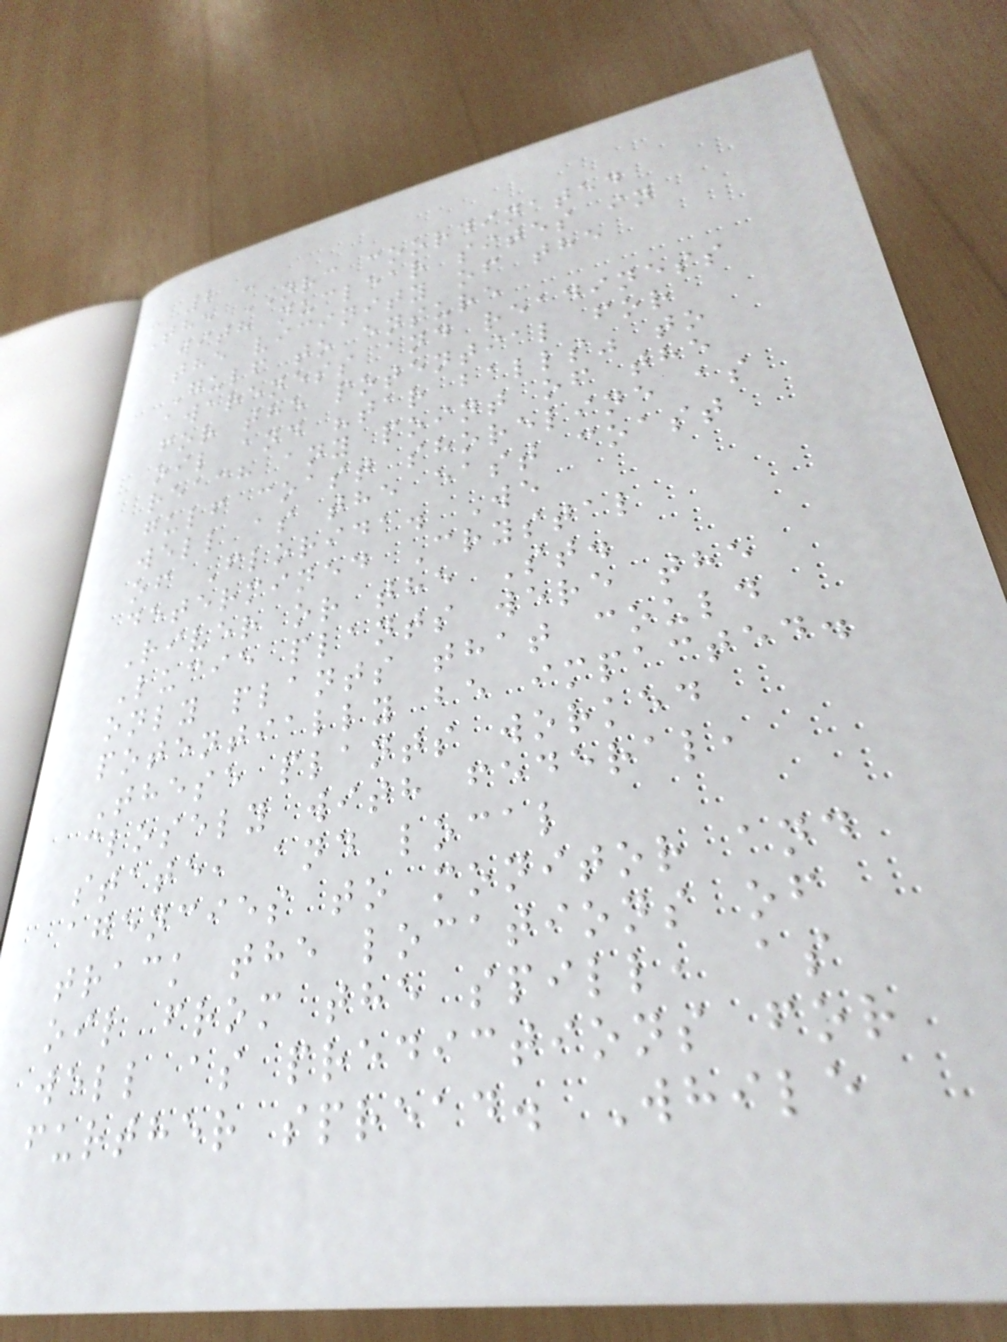- 2 -
The NRC coordinated
with nuclear sites in
the vicinity of the
Gulf to ensure
awareness and readiness
for the potential for
oil and "tar balls" to
reach any point of the
gulf coast shoreline as
well as the east coast
of Florida. We
determined Crystal
River or the St.
Lucie plants were the
only plants that could
potentially be impacted.
These plants worked
closely with federal,
state, and local
agencies to monitor and
track the locations of
oil from the spill, as
well as predictions for
further spread. While
